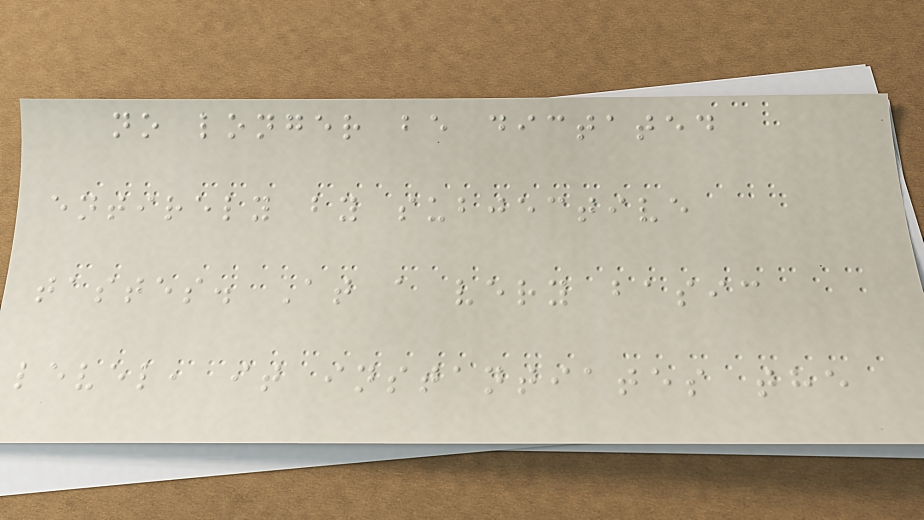no longer be dictated
entirely by subjective
tastes. At a very basic
level, it instantiates the
